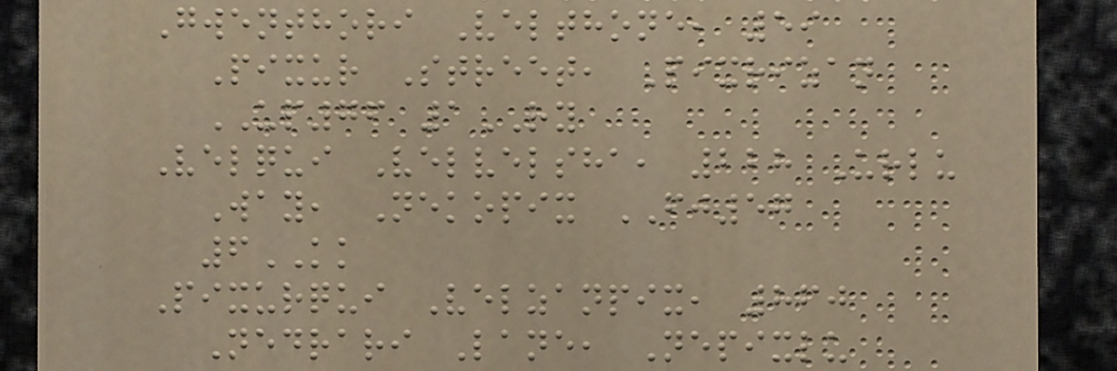Gwenthori Velthone, 59
Pixur Street, Pixrizan
UP76 1RY
Velqui Velvelsha, 228 Urlu
Way, Nekopix FJ57
6KK
Pixurqui Velzanpix, 860
Nedrari Lane, Nepixlu
